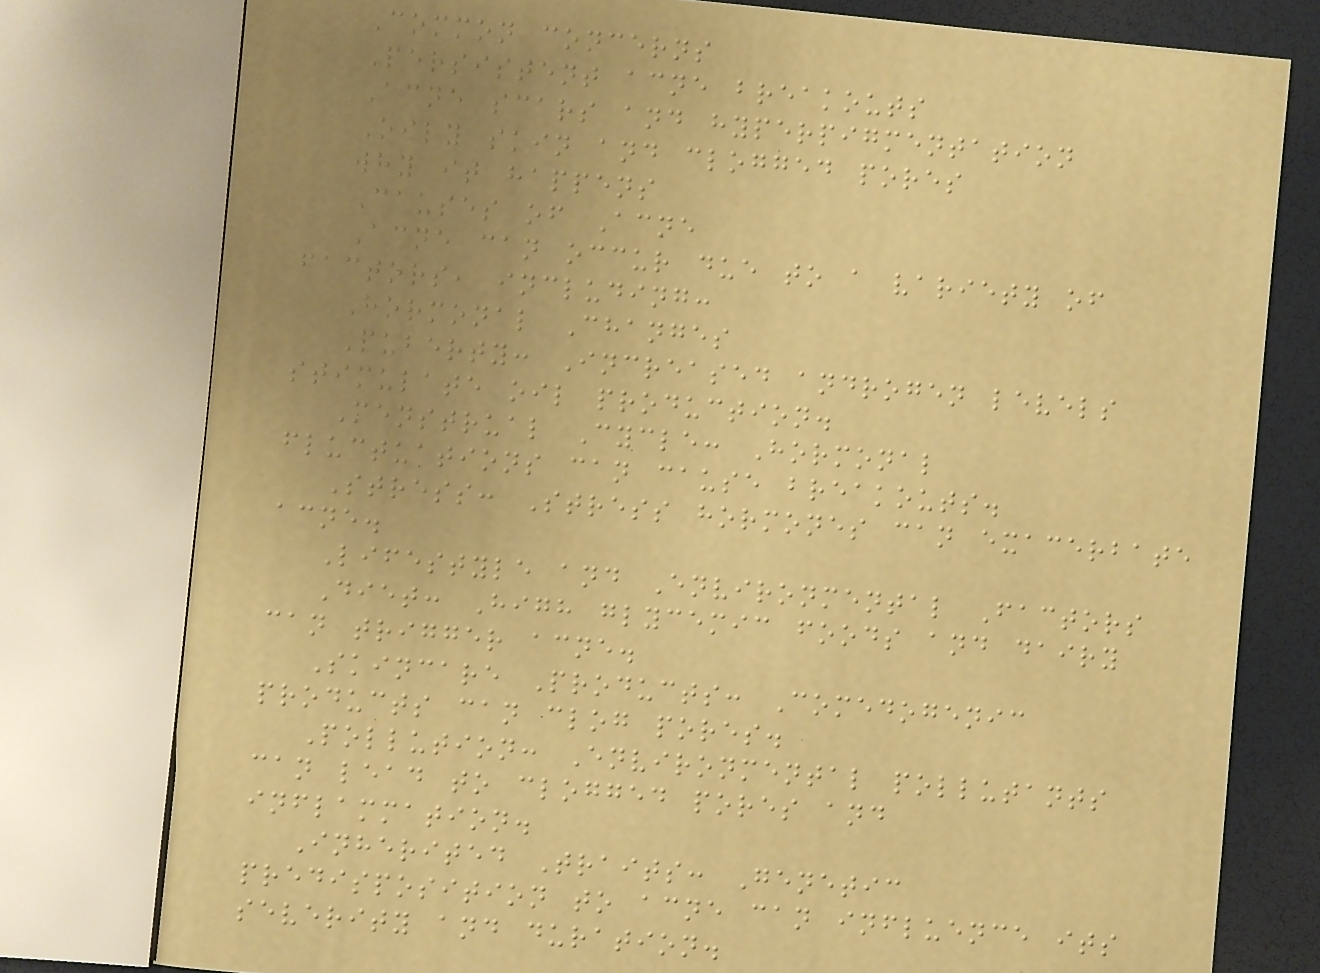Common concerns
Persistent acne breakouts
Acne scars and hyperpigmentation
Oily skin and clogged pores
why it happens
Causes of Acne
Acne can occur due to a variety of
factors, including:
Hormonal Changes
Puberty: Increased androgen levels
stimulate oil production.
Menstrual Cycle: Hormonal
fluctuations can cause breakouts.
Stress: Stress hormones can exacerbate
acne.
Lifestyle and Environmental Factors
Diet: High glycemic foods and dairy
can trigger acne.
Skincare Products: Comedogenic
products can clog pores.
Pollution: Environmental pollutants
can lead to clogged pores and
inflammation.
Inherited Traits: Genetic
predisposition to acne can influence its
severity and duration.
